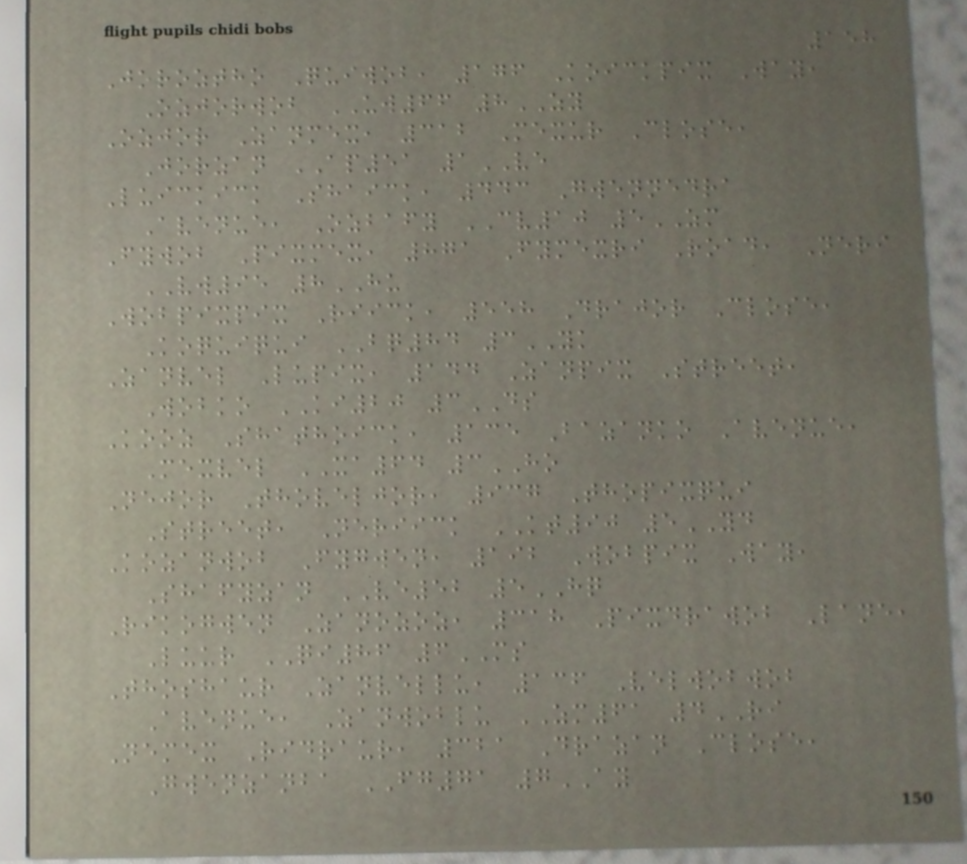158
Joroztho Quiwob, 176 Koickpix Way,
Ozjorwob UW66 8ZY
Ozjor Zanmex, 312 Mexur Close,
Jorzan AP51 1VE
Luickick Shaick, 443 Gwennedra
Avenue, Ozbafy CV10 5ZM
Fywob Pixmex, 871 Fymexri Road, Neri
VW95 8HU
Wobpixpix Riick, 558 Drajor Close,
Koquiqui BQ84 3YK
Zanvel Lupix, 144 Zanpix Street,
Wobko KI20 3DS
Kooz Shathoick, 135 Bazanko Avenue,
Mexvel XA64 3HO
Nejor Thoveljor, 937 Thopixqui
Street, Neriick KT90 5YD
Kozanwob Fygwen, 192 Wobpix Way,
Shafyzan VE52 5HQ
Rikogwen Zanozoz, 318 Pixdrawob Lane,
Luur QI86 6MS
Thoshaur Zanvellu, 136 Velwobwob
Avenue, Zanwoblu ZM61 4RI
Nemex Ridraur, 321 Drazan Close,
Gwenzanba FG71 7AY
